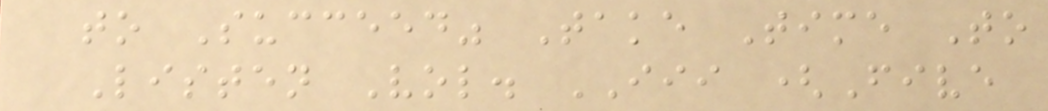to Succeed" Take Time To
Listen Vol. III (Five
